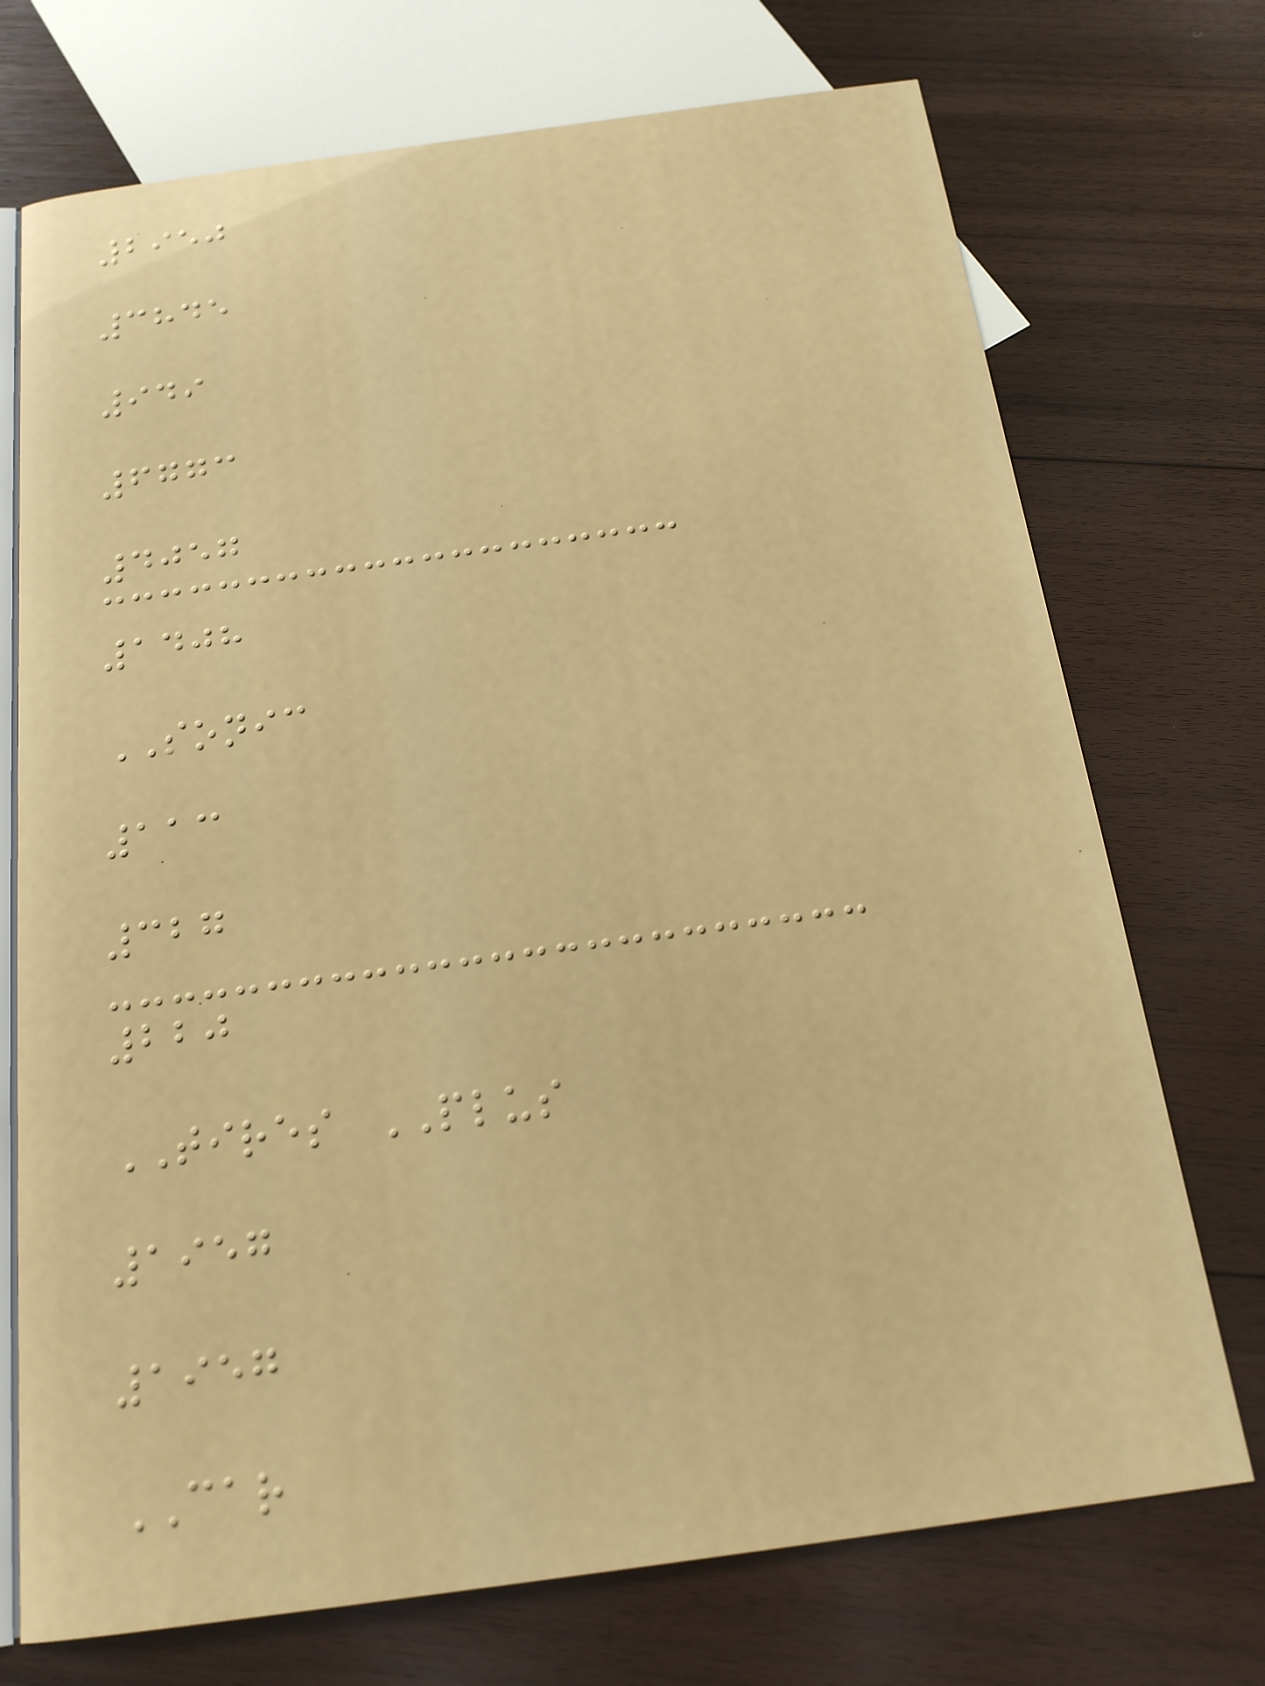2950
3845
949
6773
4057
1408
SONIC
113
327
220
TIRES PLUS
1957
1957
CAR
